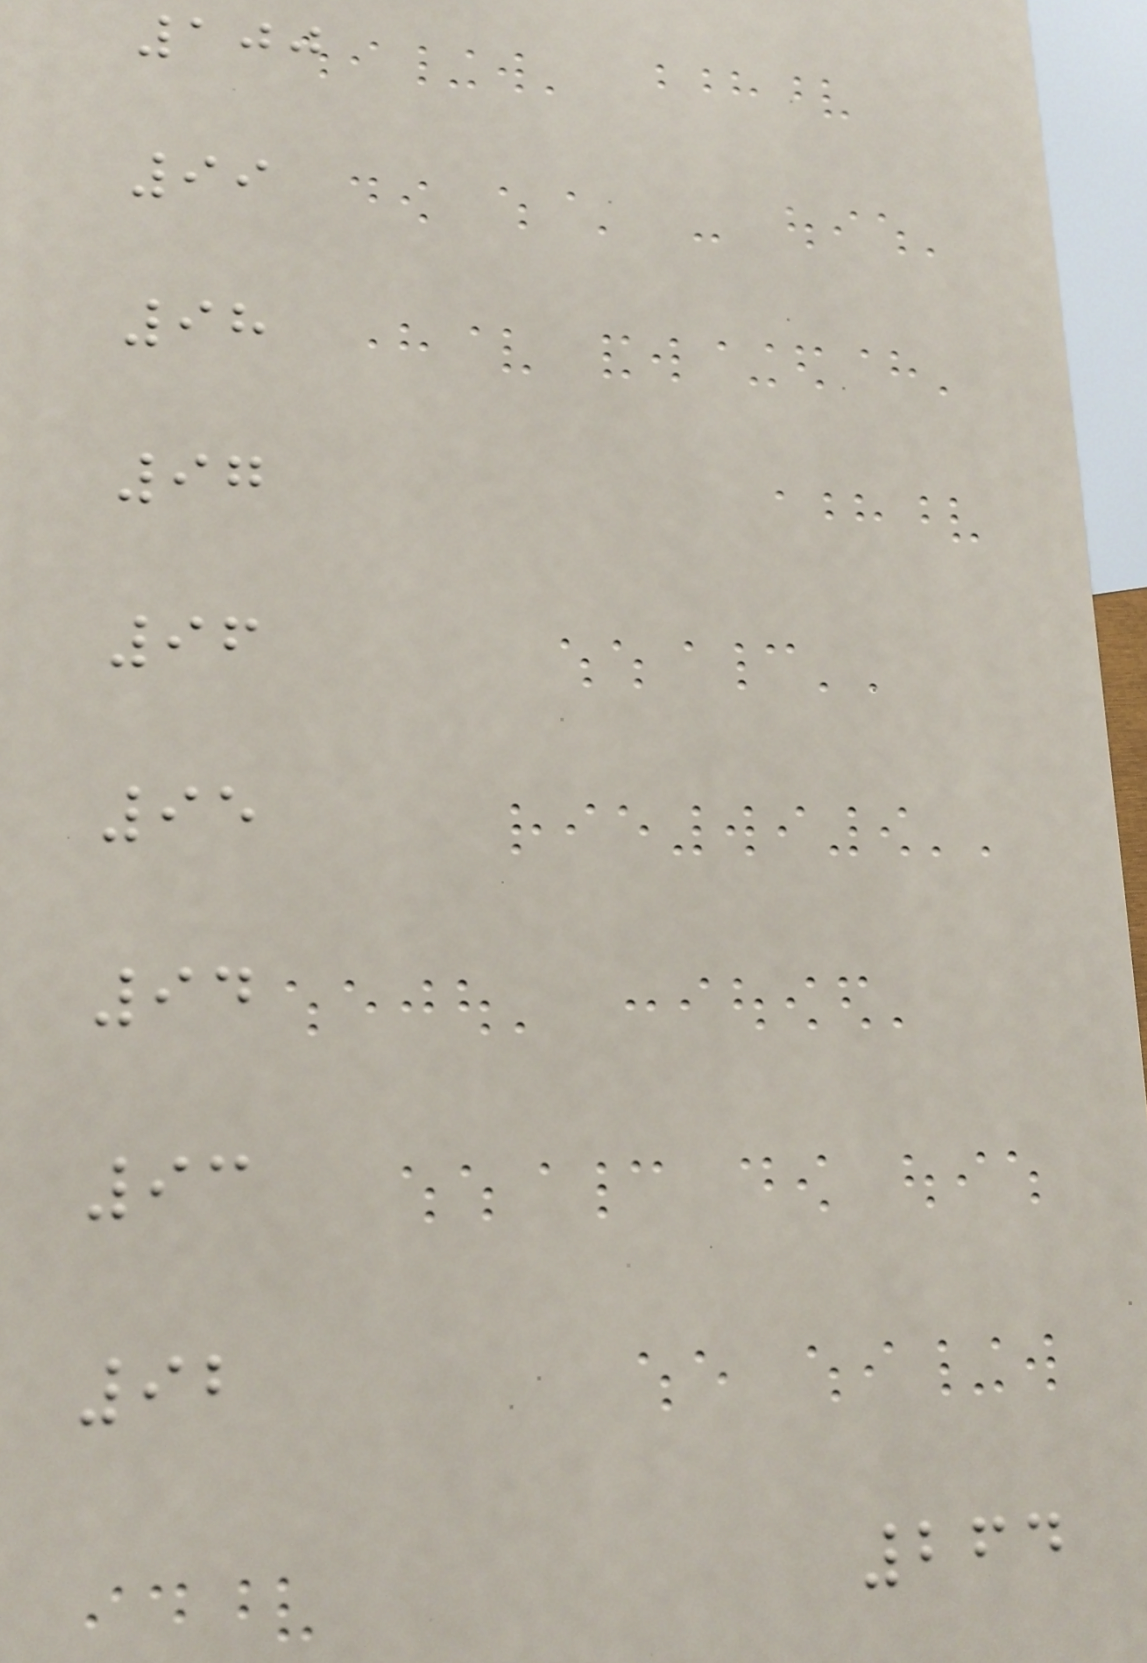100
99
98
97
96
95
94
93
92
264
